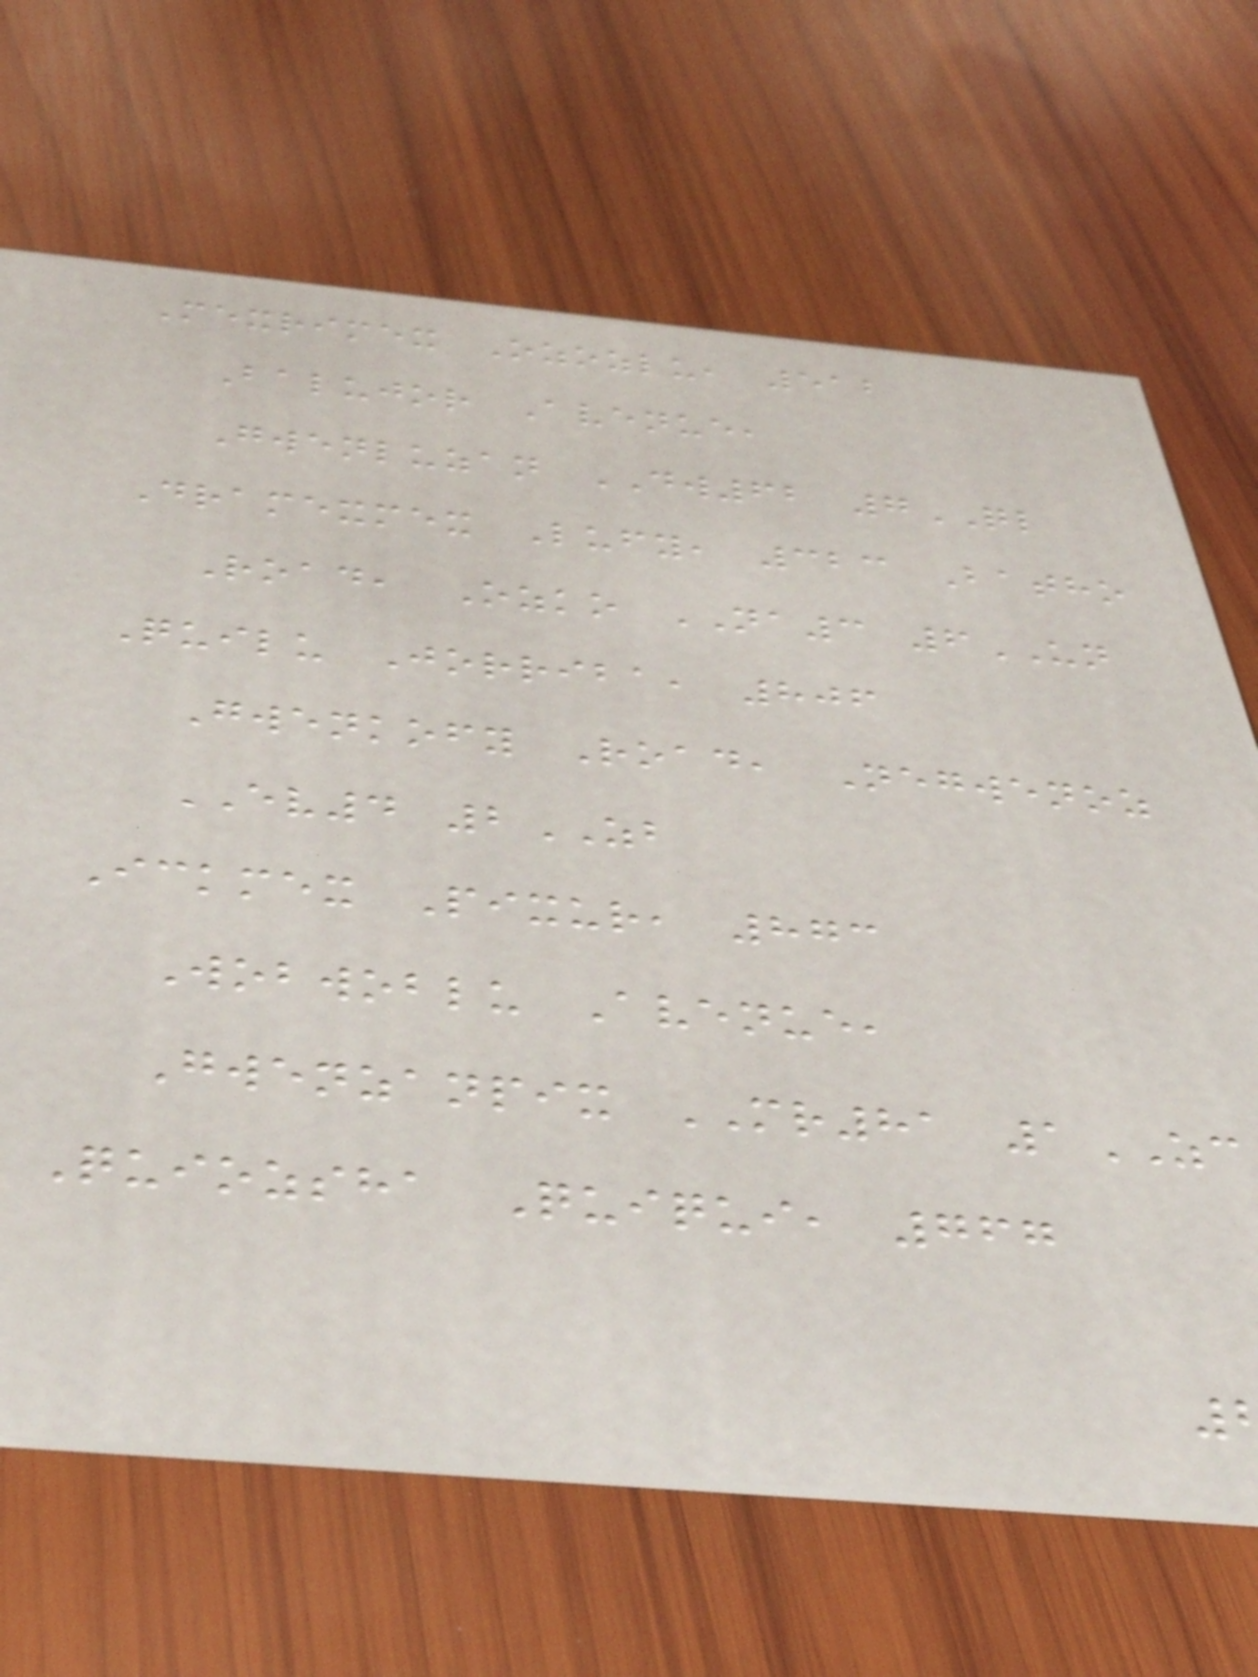Mexrimex Ozozlu, 512
Balujor Avenue,
Gwenluzan DW62 7QL
Dramexmex Lufy, 323 Batho
Road, Ozko NA3 6UN
Quilu Jorriba, 806
Gwenkofy Road, Negwenoz
EV4 2ZB
Ickmex Pixur, 873
Wobwoblu Avenue,
Gwenzanpix MR81 1ZC
Quiozsha Quiqui, 767
